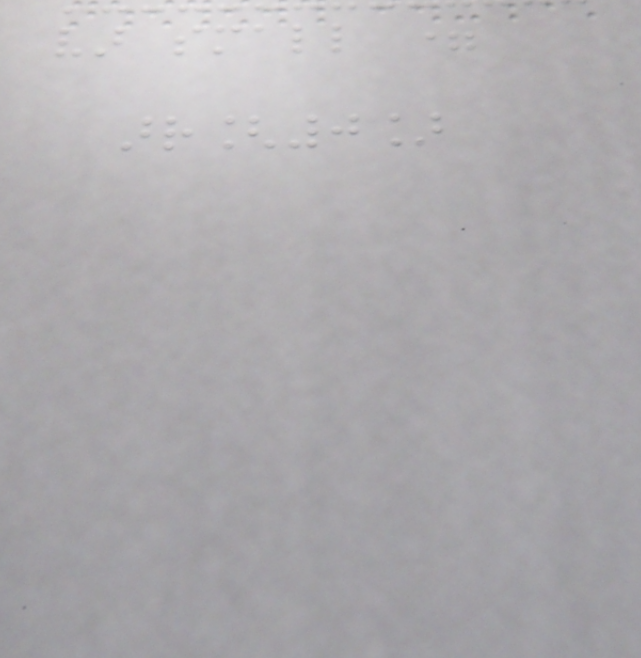var small =
arr[0]
